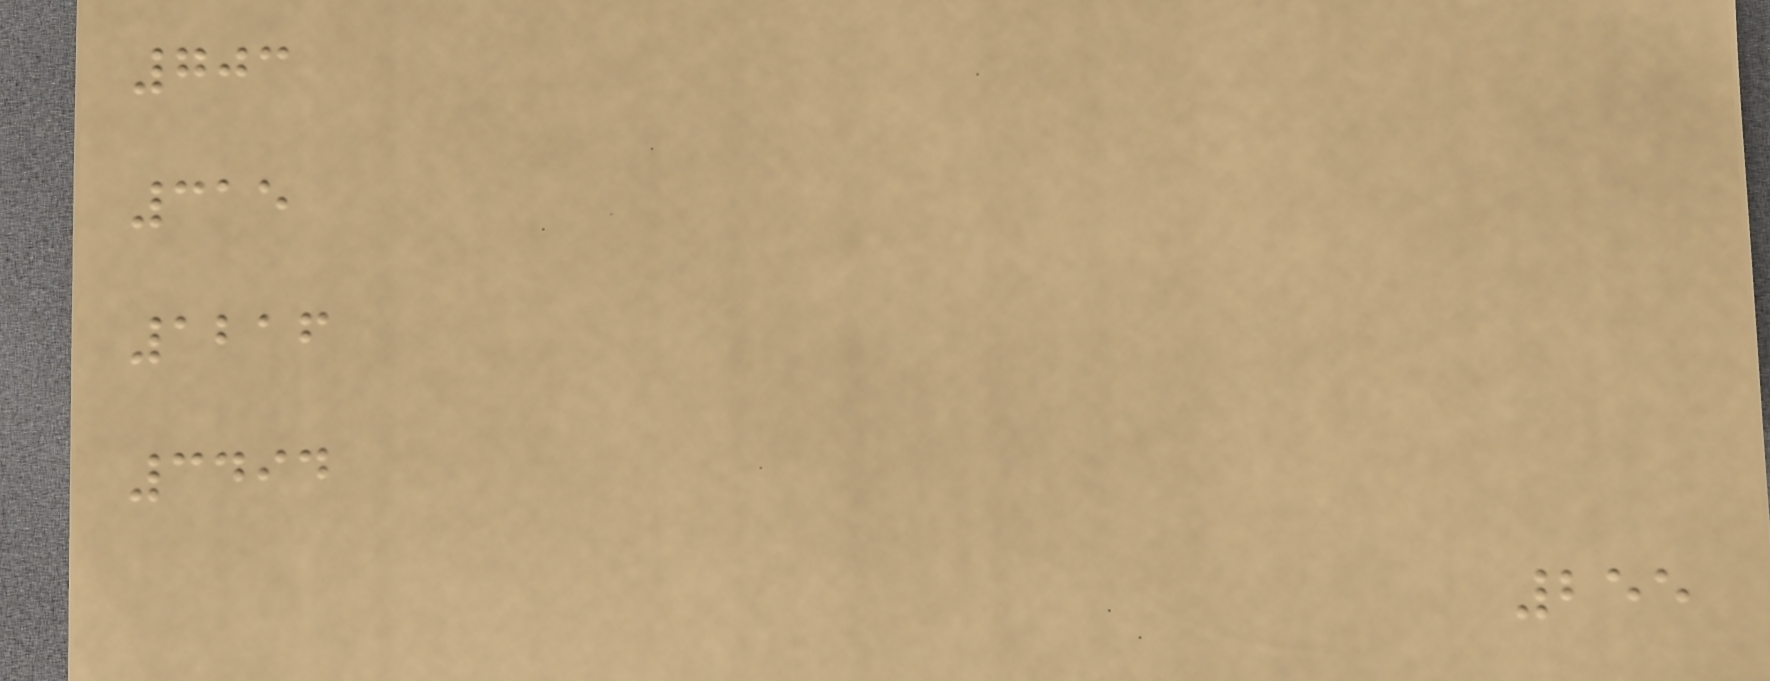703
315
1216
3494
255
